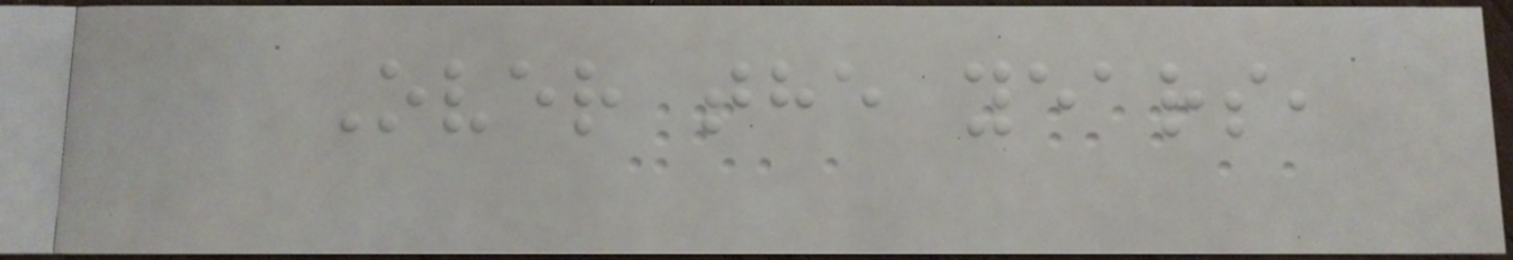Over the years,
